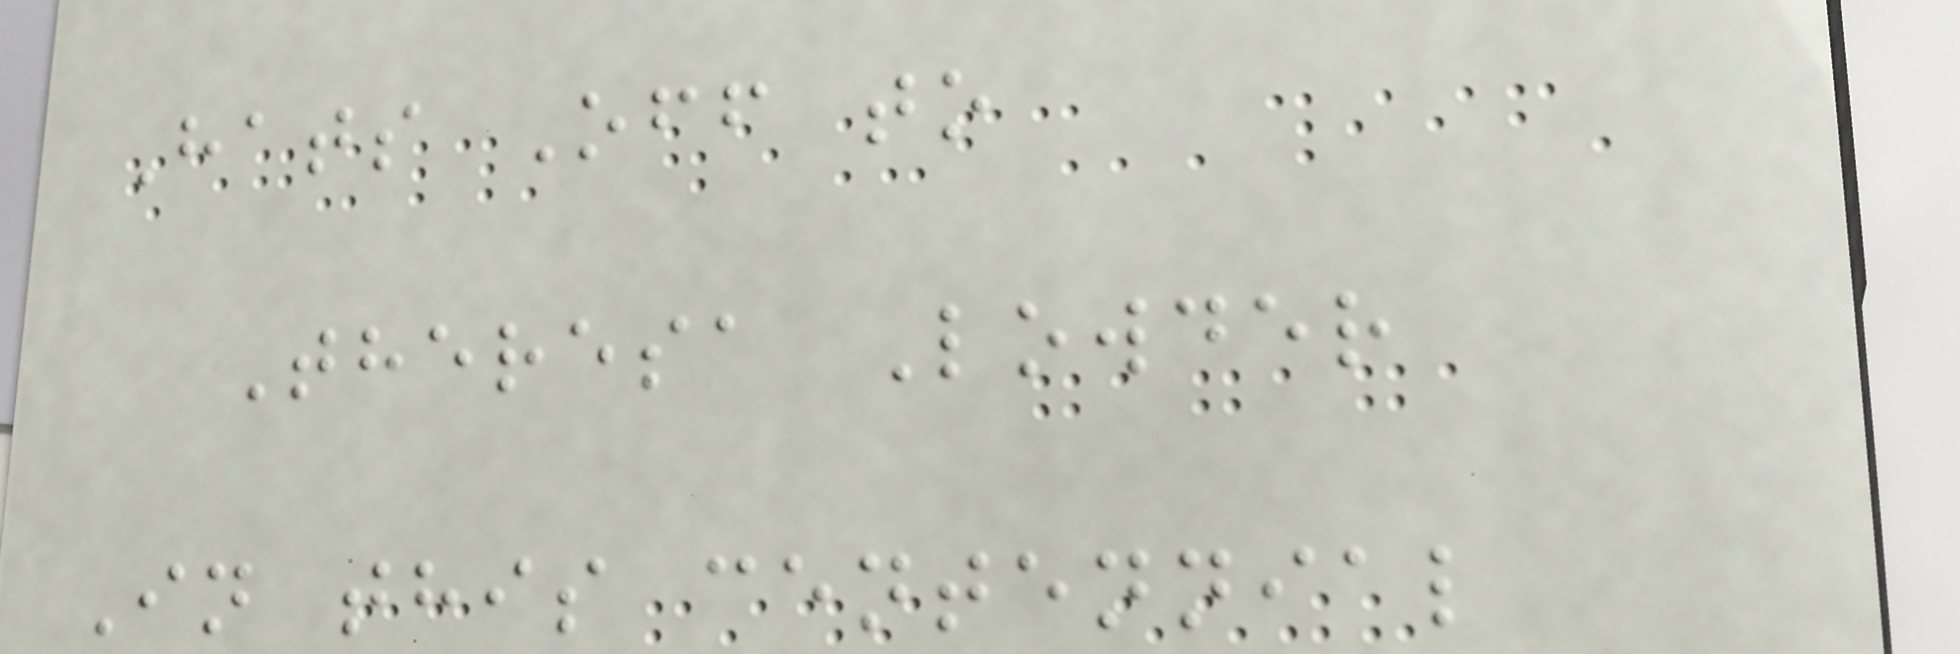Hats Off to
Theresa Lowder
In this centennial
